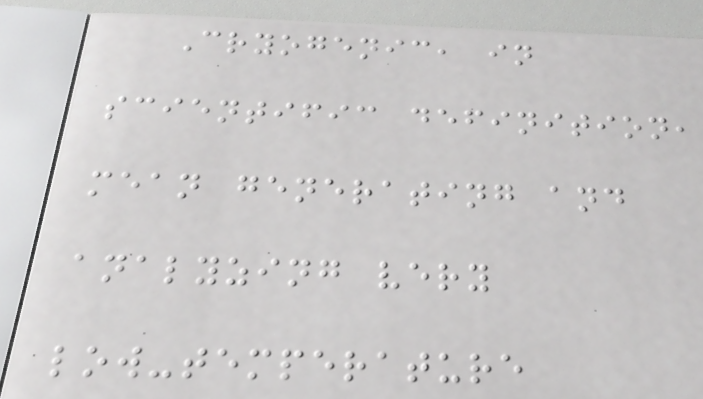Cryogenic, in
scientific definition,
mean generating and
analyzing very
low-temperature
